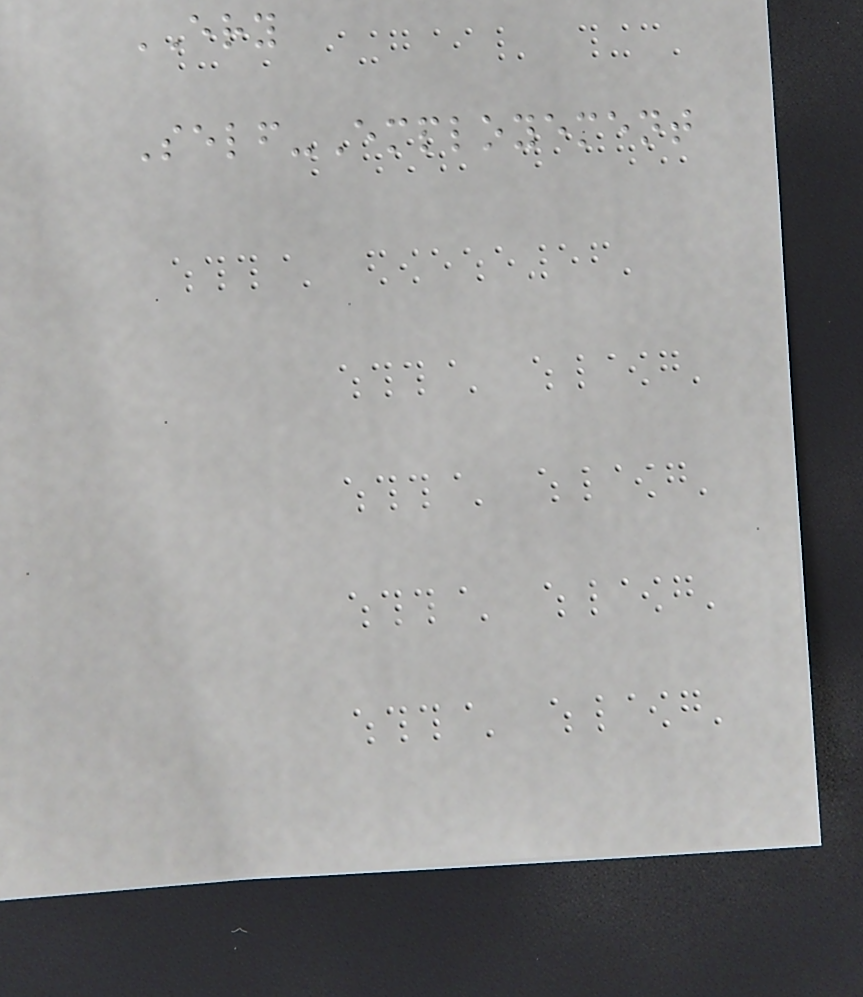ERY
Self-Employement
